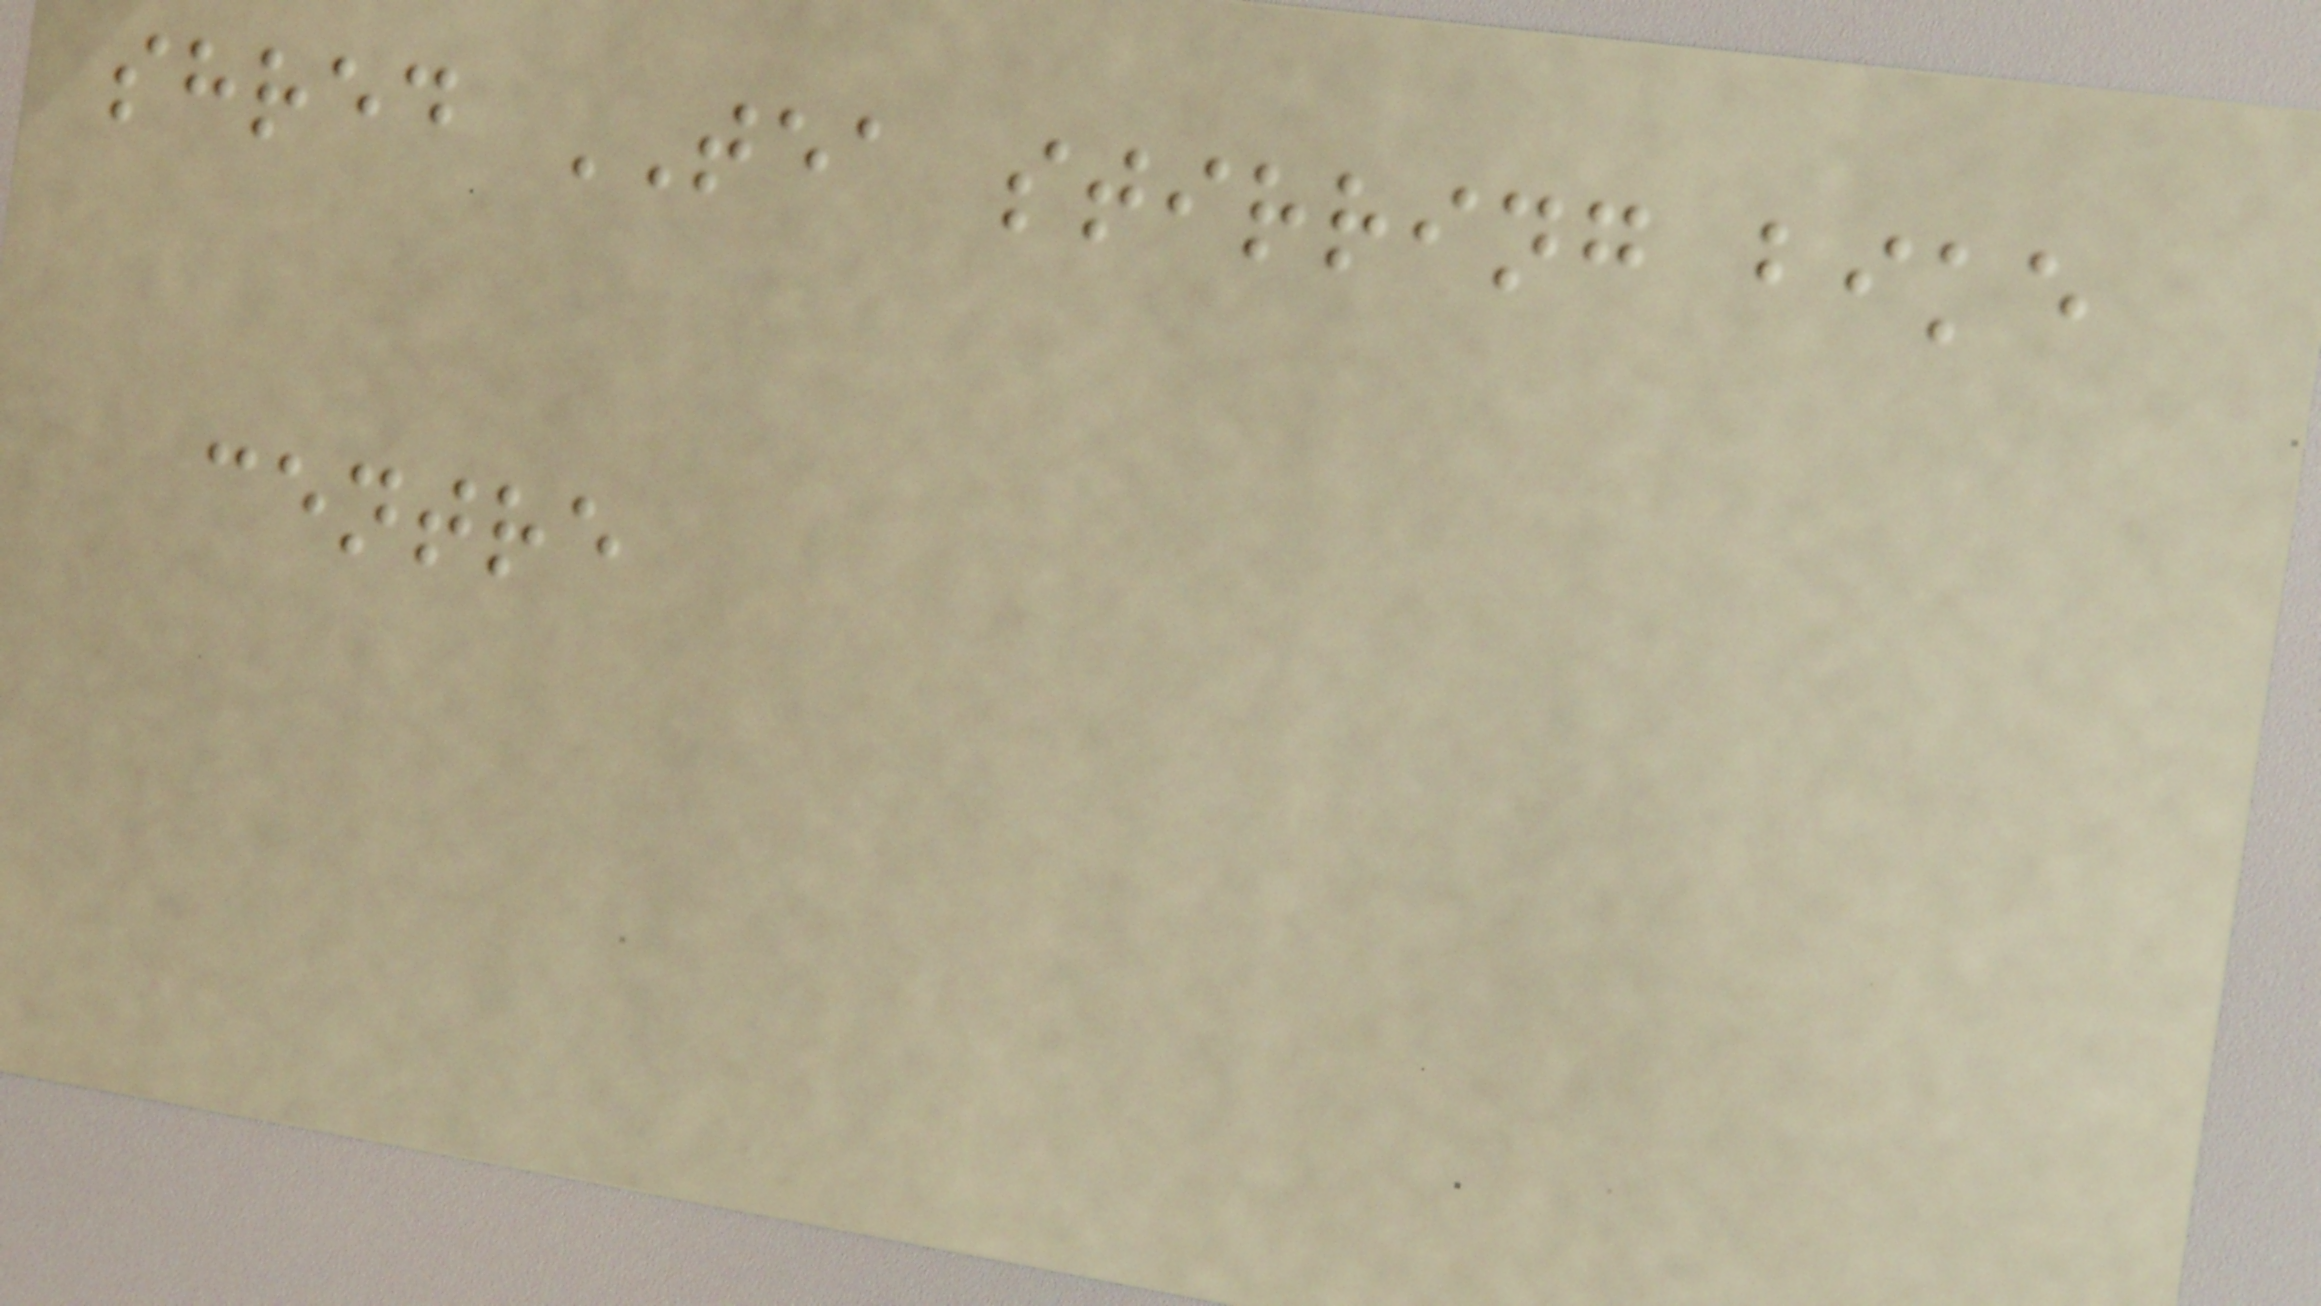shred TEA stirring bike
centre
